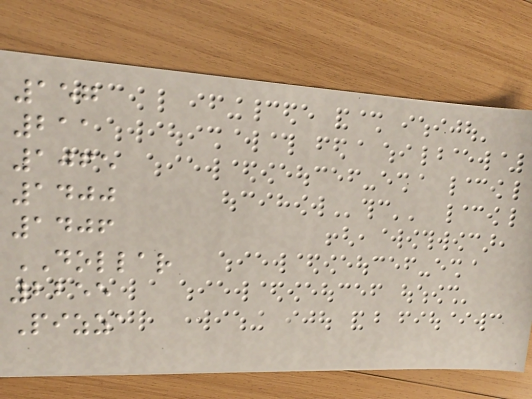157
211
1065
1400
1406
DOLLAR
2255
Pizza
